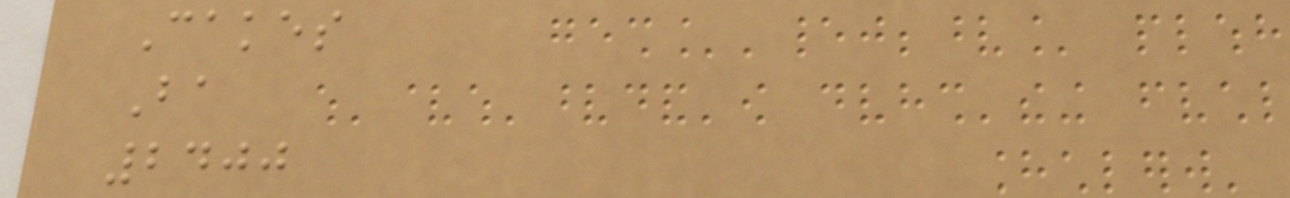Cakes
Ba
2400
